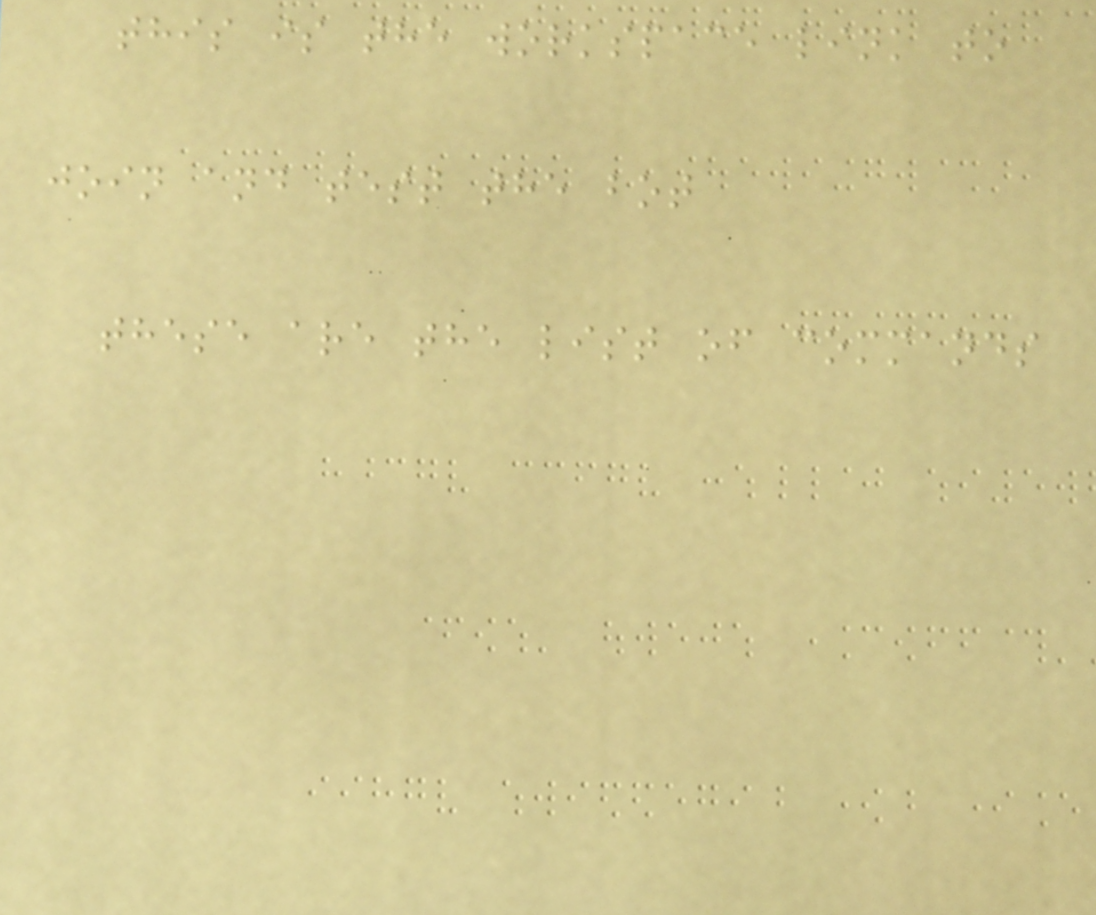this is the workspace link to
join and test the bot
these are the list of commands
